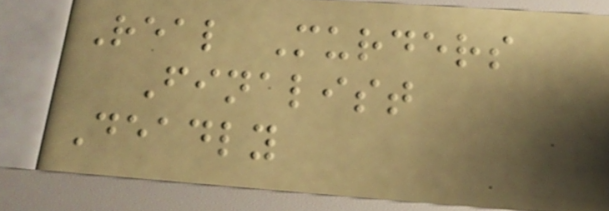Real Murders
Finalist
Deadly
